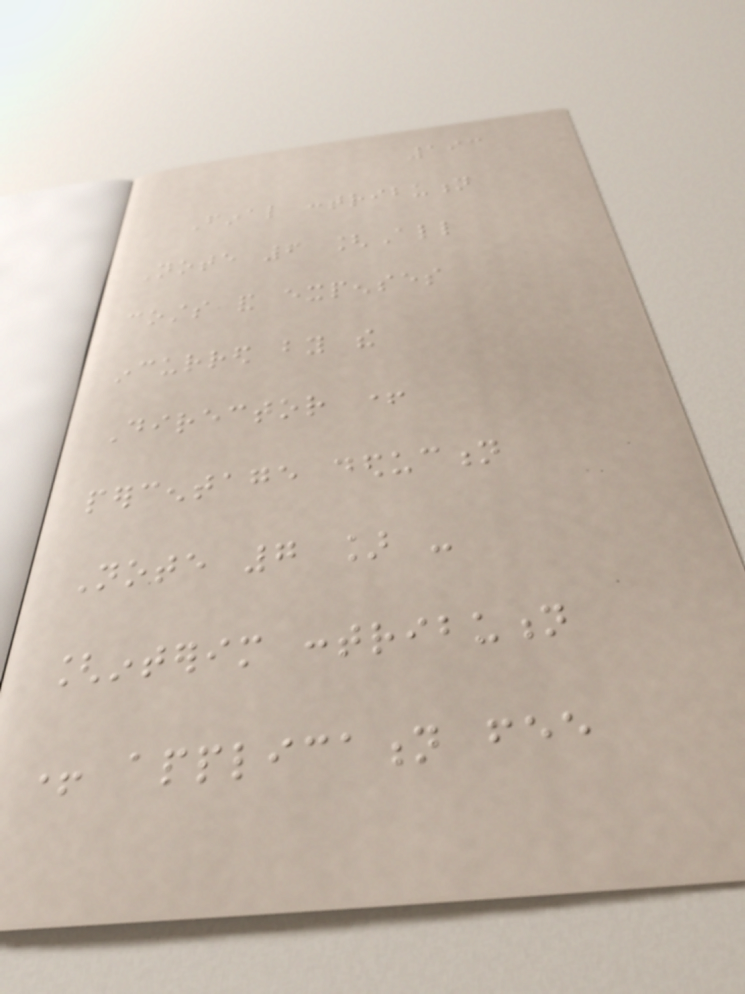193
Final contribution
Note 6 [All
costs and expenses
incurred by the
Director +
percentage deduction
Note 7 ] -
[interim contribution
+ application fee
